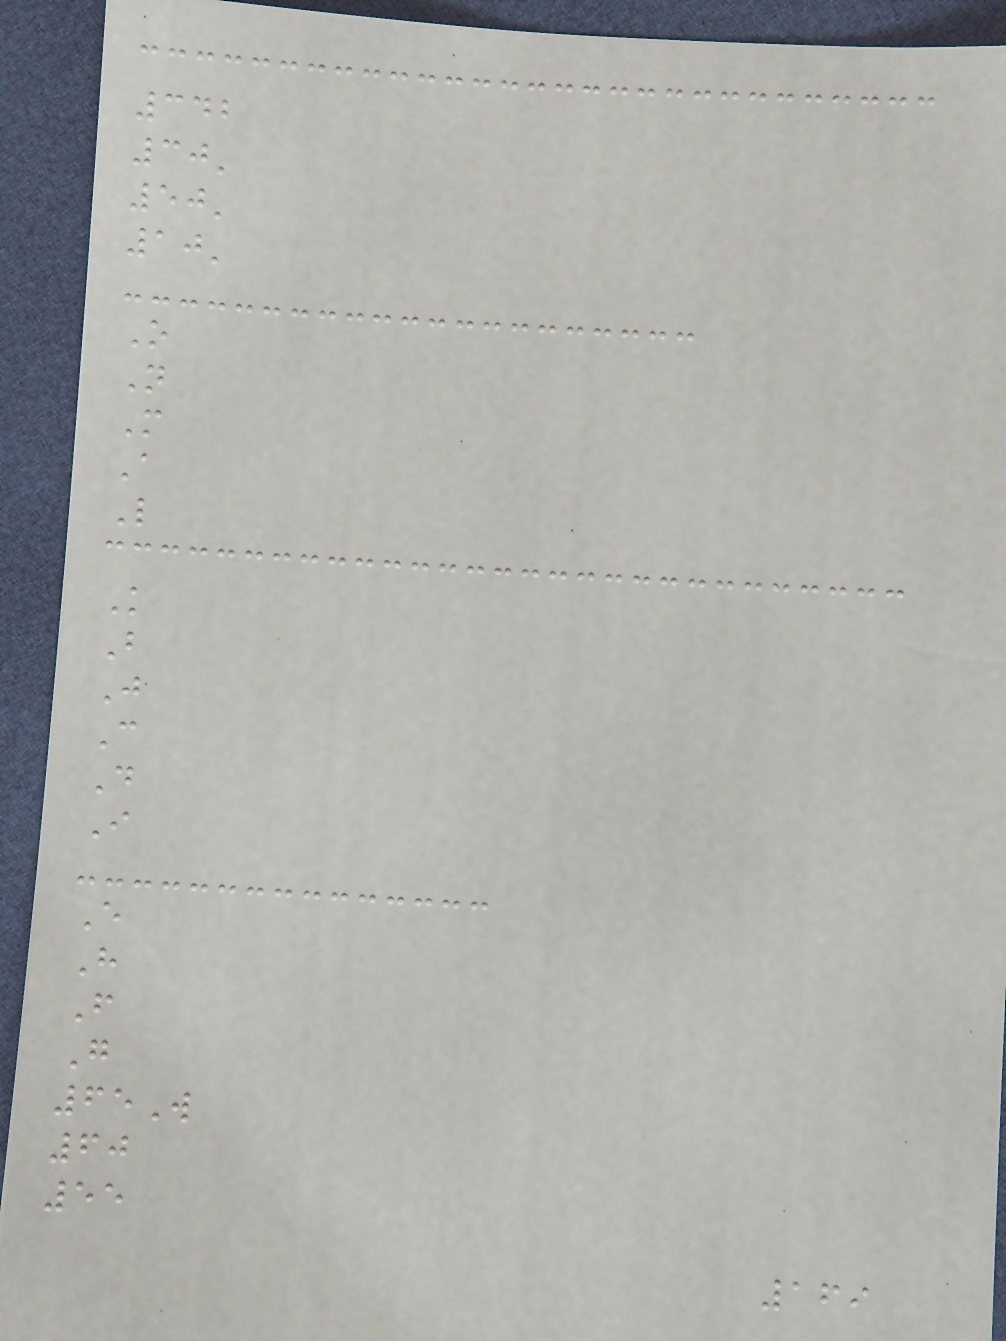342
30'
50'
10'
O
N
M
A
L
K
B
J
C
D
I
E
H
F
G
65W
60
55
169
